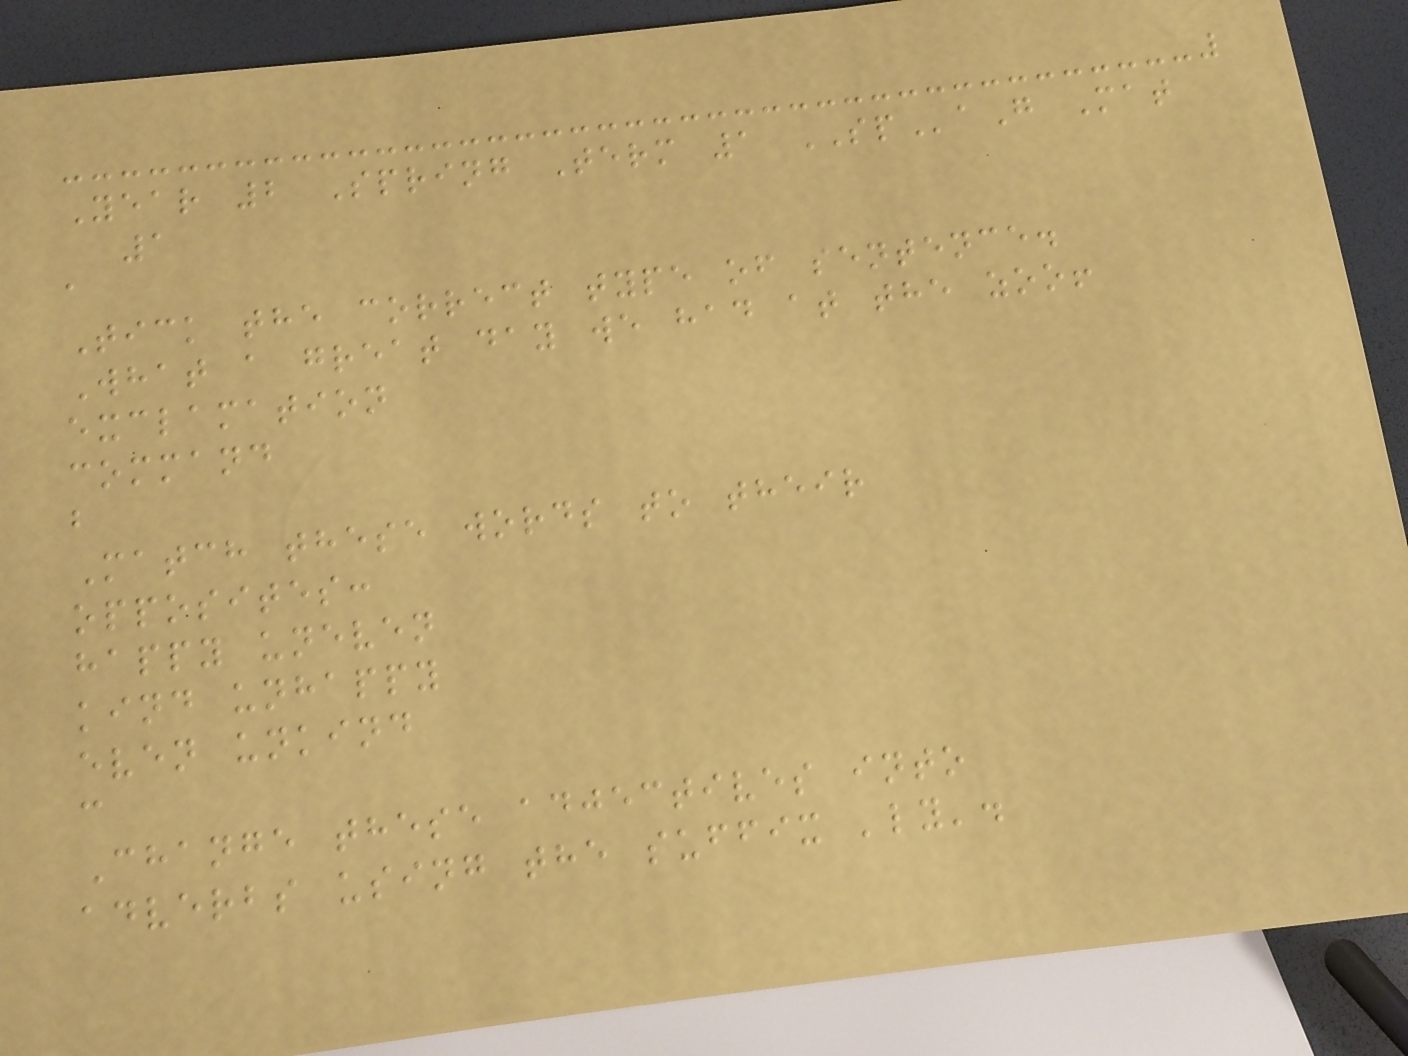Year 2 Spring Term 1 SPaG Mat
1
a
Tick the correct type of sentence.
What a great day we had at the zoo!
exclamation
command
b
Match these words to their
opposites:
happy uneven
kind unhappy
even unkind
c
Change these adjectives into
adverbs using the suffix 'ly'.
